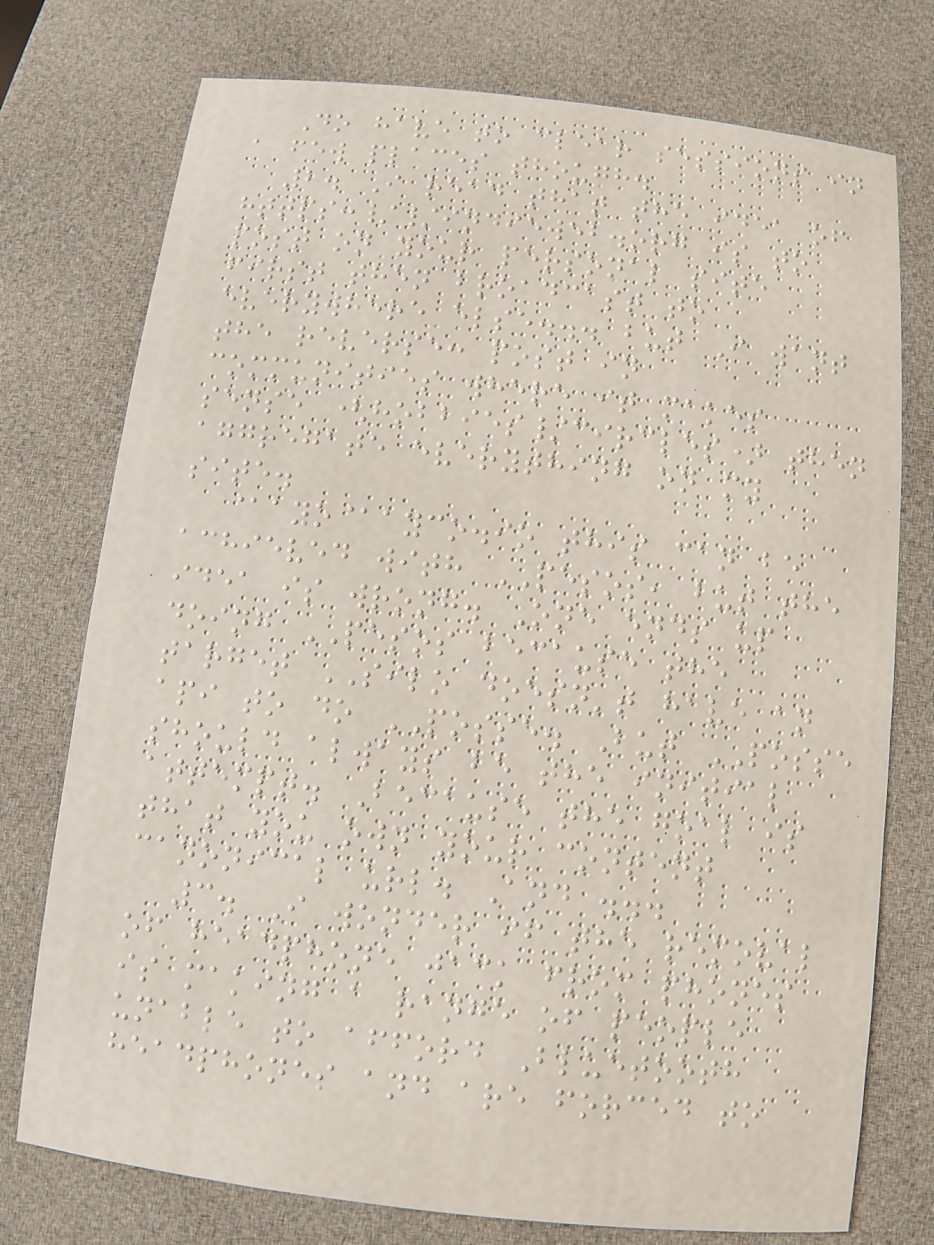Do have to clear sessions in
a few places though.
2. I read that the idea of
https://indieweb.org is to
post on your personal site
first then broadcast to
everywhere else... but I want
the reverse: post in
communities where it makes
sense (hobbies/circles) then
aggregate everything on my
site.
@ayo@ayco.io this can be
achieved with PESOS, but the
idea is wrong. One ends up
doing PESOS because the
target SILO doesn't have an
api to do POSSE. But POSSE
should always be the initial
attempt. Because the goal is
that you own your content
canonical url. And ...
3. I wonder if the removal
of headphone jack from phones
is making a range of people
unable to afford Bluetooth
headphones and are forced to
